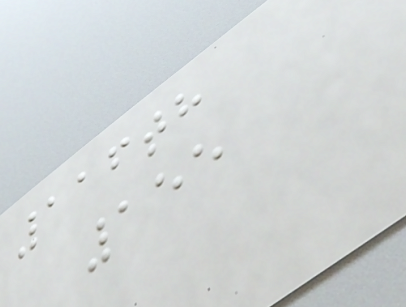116th
155
